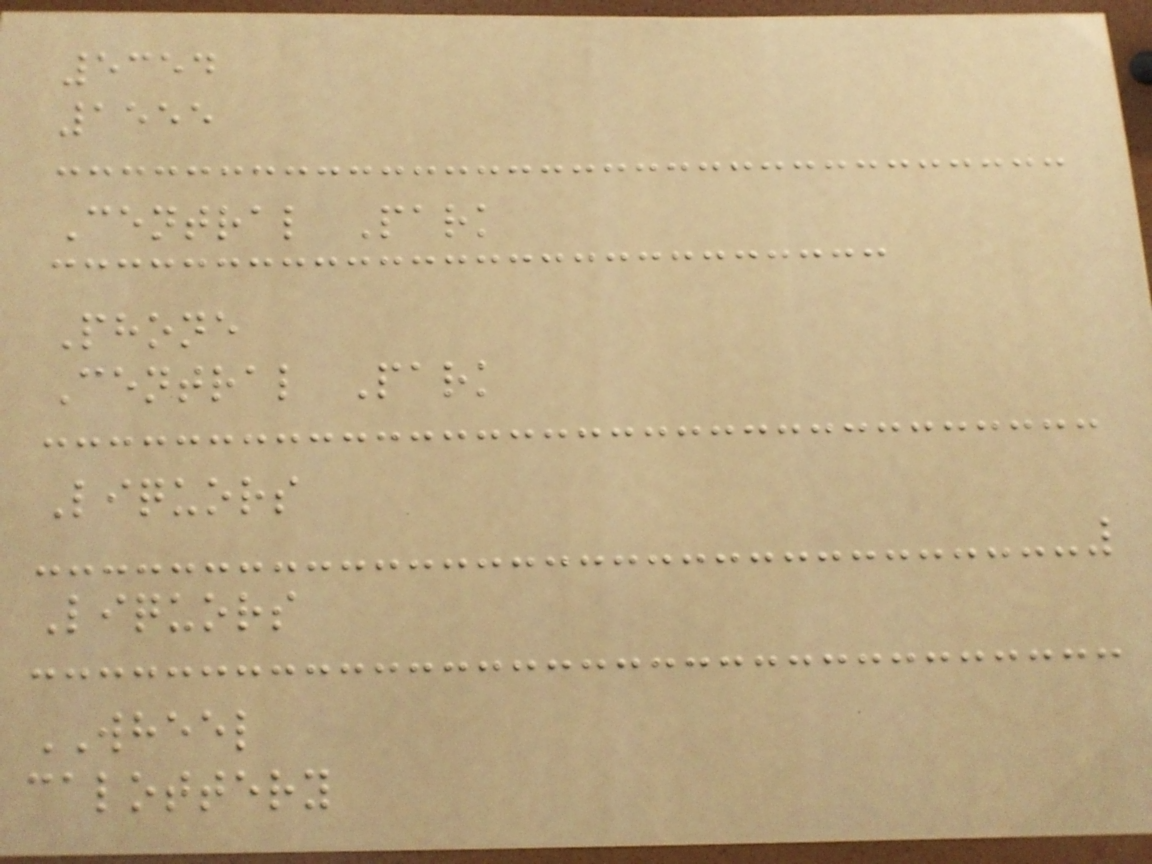5354
1555
Central Park
Phone
Central Park
Liquors
Liquors
WHEEL
calottery
